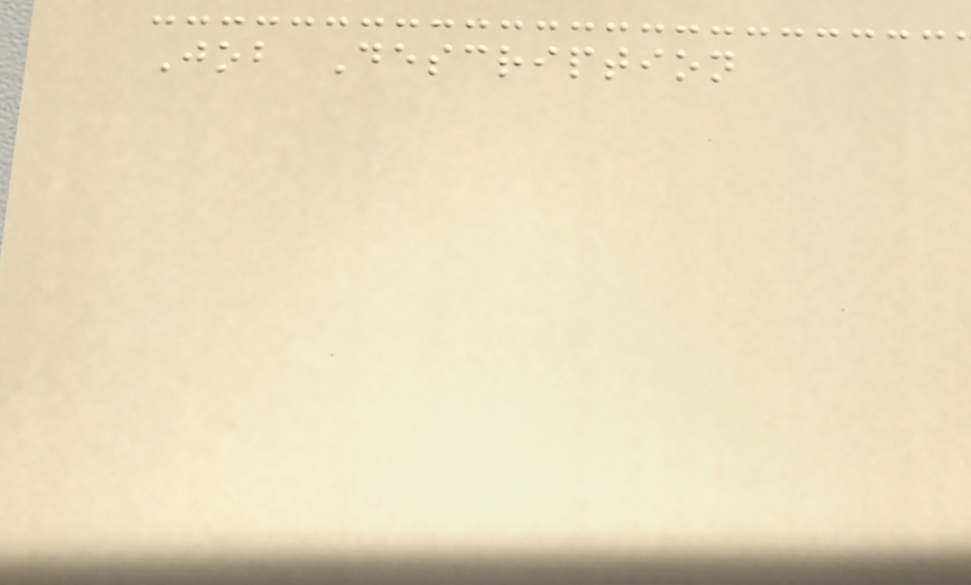Job Description
